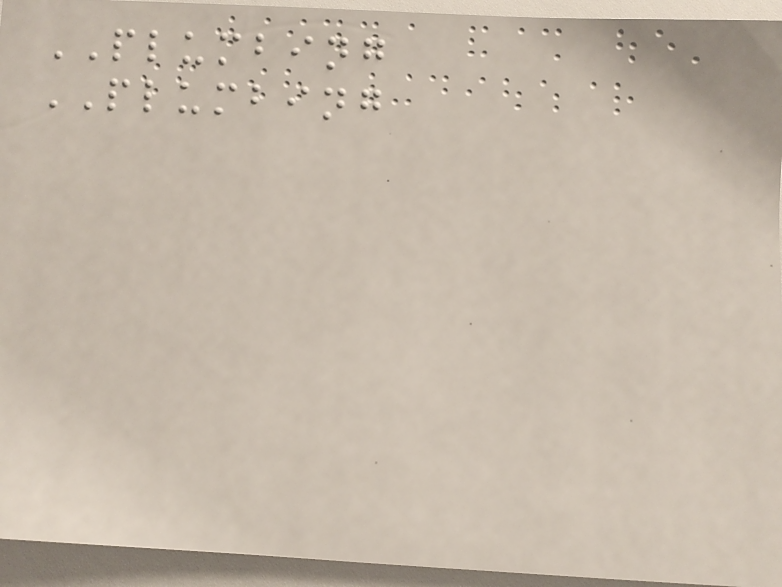PLUMBING
PLUMBING
